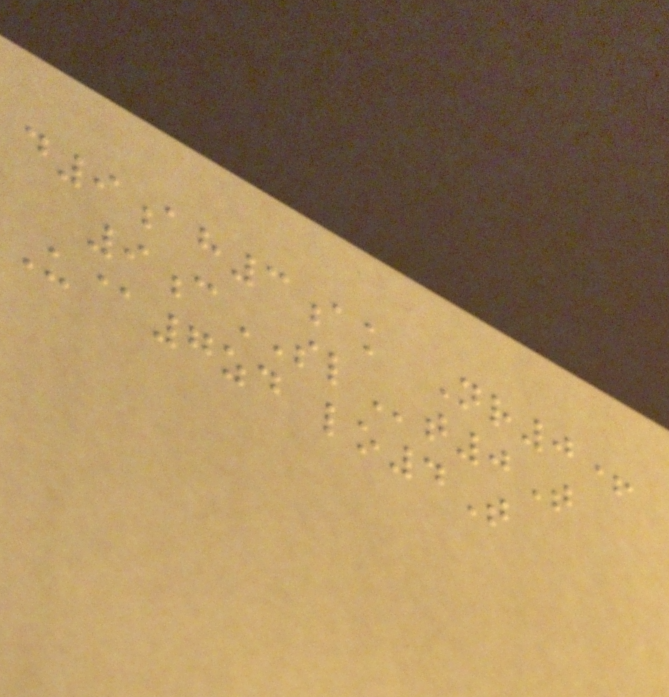d9ah3ak Nr0+
9cSLt0T
U@7zd lo4T
